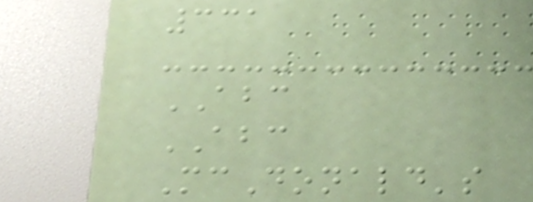331
ABC
ABC
McDonald's
